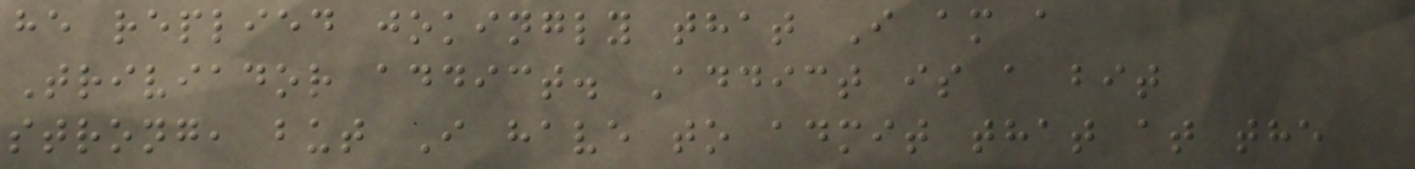he replied jokingly that I am a
Triviador addict. Addict is a bit
strong, but I have to admit that at the
